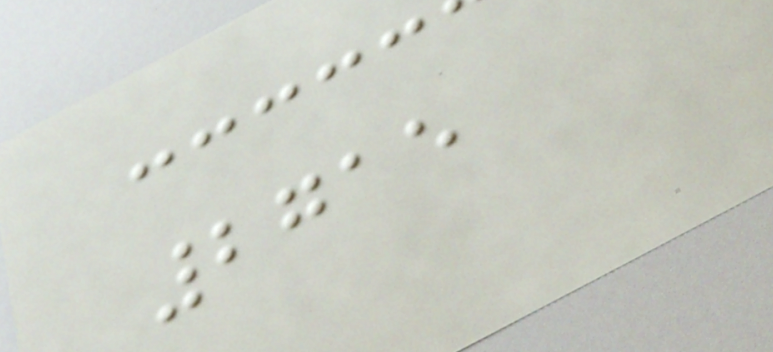2715
